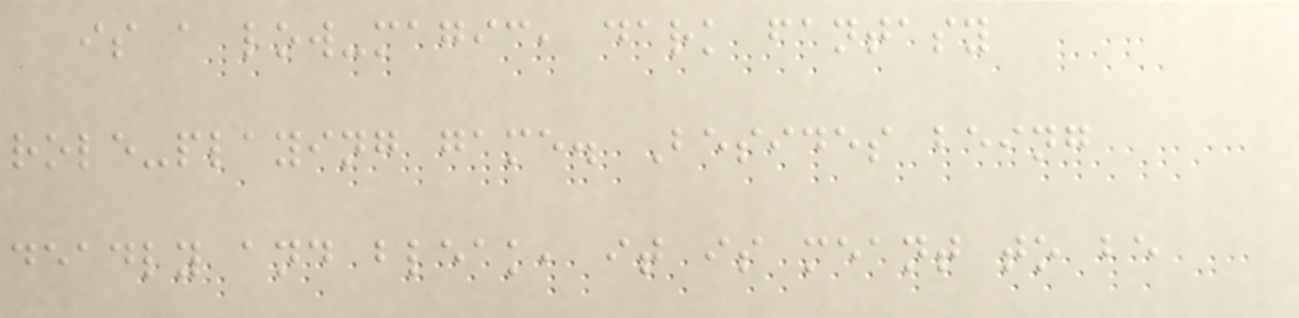is a low-magic, dark fantasy
role-playing game. Besides being
deadly and bleak, it is meant to be
